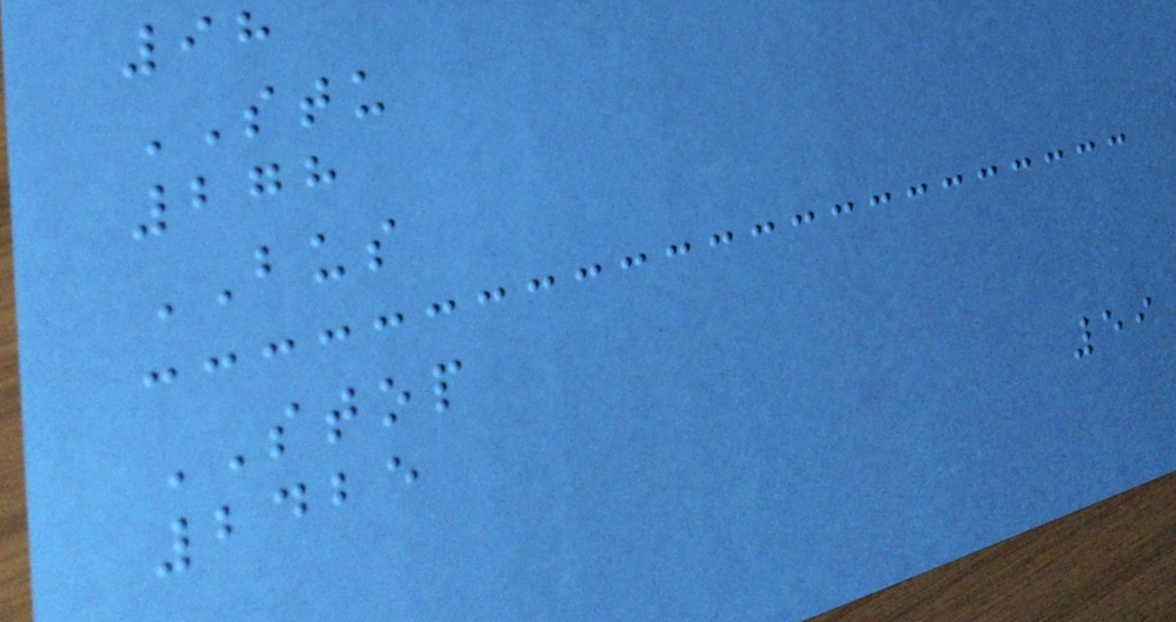98
STU
278
BUS
STOP
2425
59
